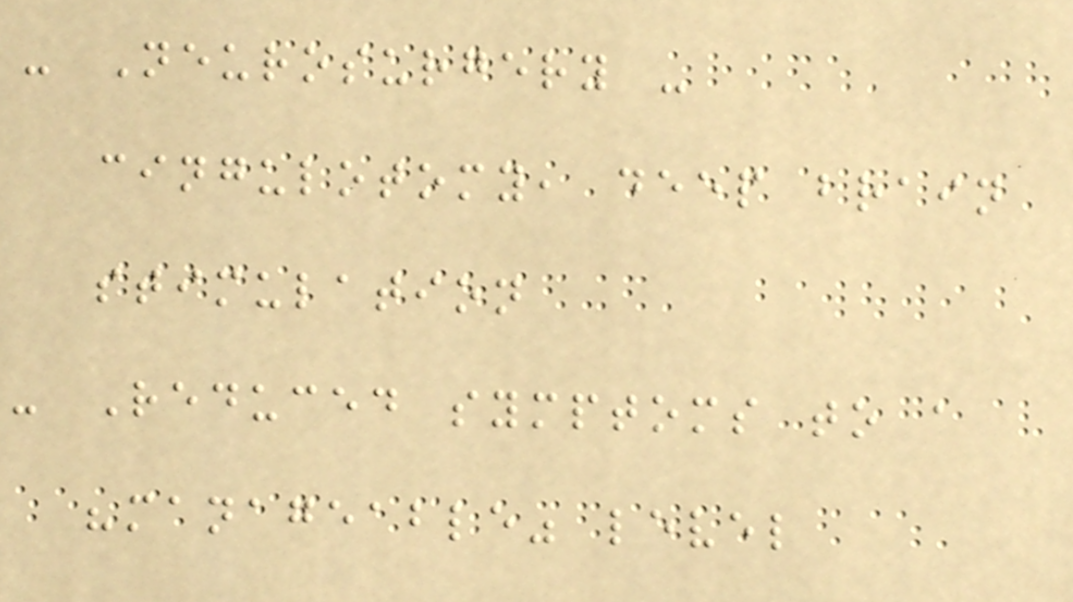- Neurosurgery -
cingulotomy, deep brain
stimulation
- Reduced symptoms to a
"manageable" level
